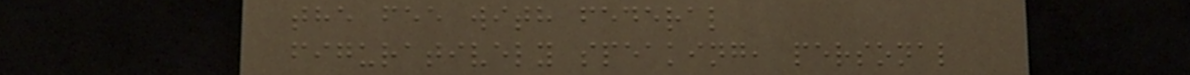the fee with federal
figuratively speaking, personal
